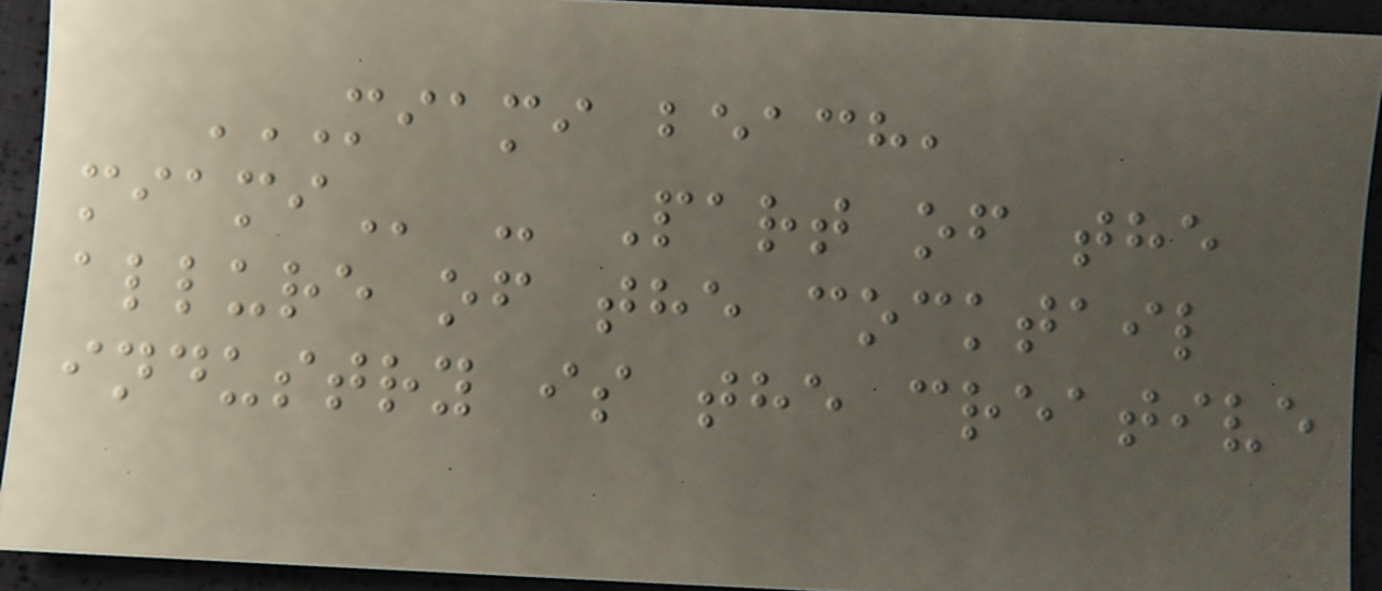MIAMI BEACH,
MIAMI - Part of the
allure of the cocktail
industry is the creative
